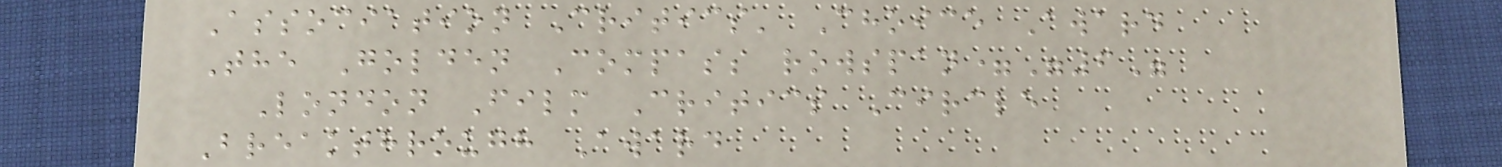Association Critics' Choice Award
The Golden Compass rowspan="6"
London Film Critics Circle
Breakthrough Award
